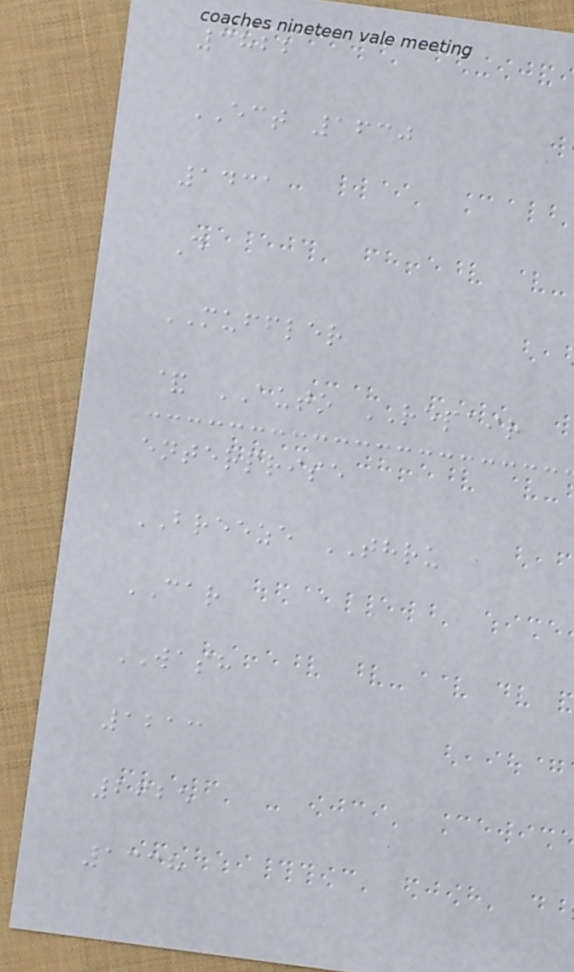3822
ECT 1630
1431
D
MUFFLER
& AUTO REPAIR
enterprise
BREEZE THRU
CAR
WASH
1213
2625
1338
